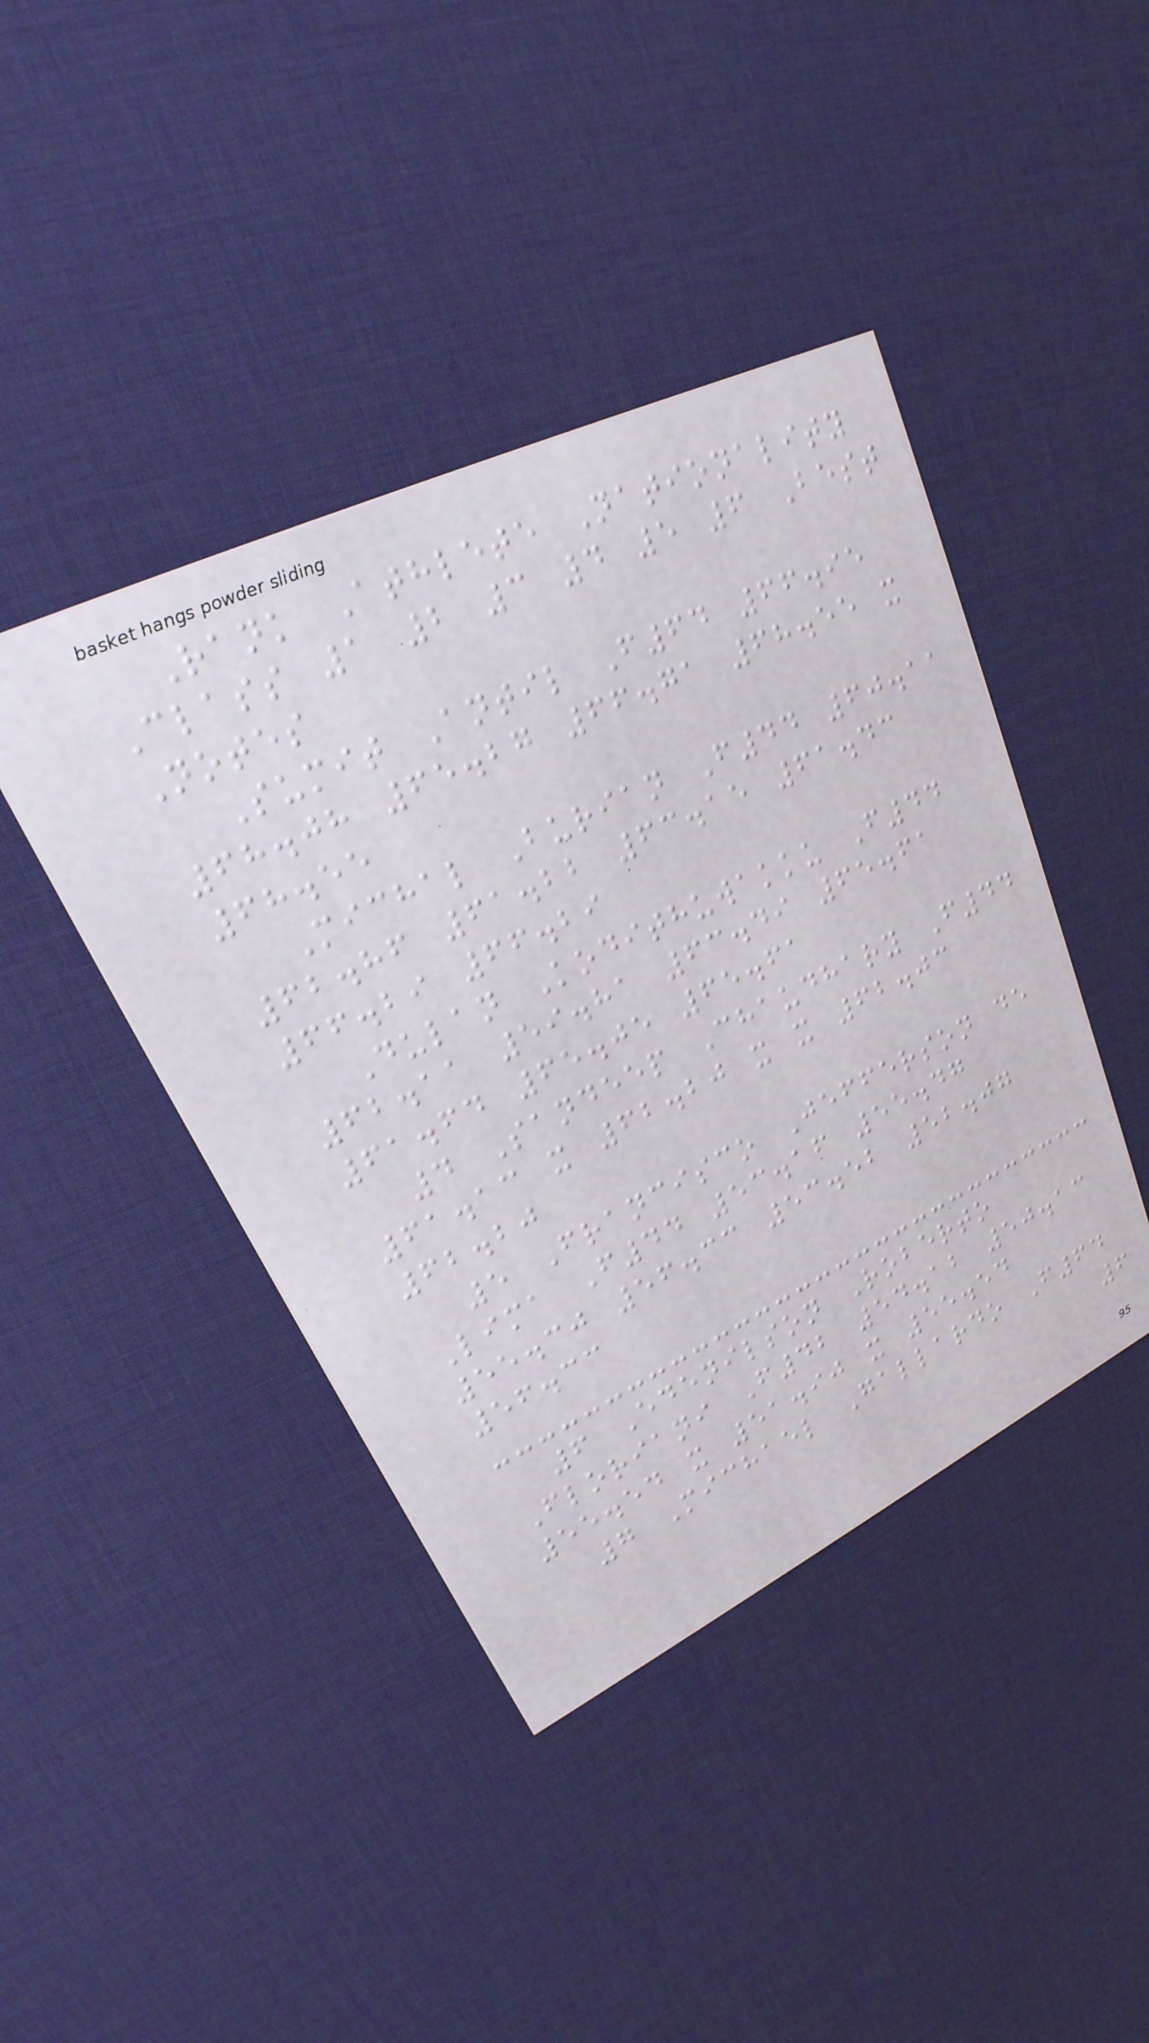Rank Athlete Nationality
Class 1 2 3 4 5 6 Best
Notes
Sumit Antil F64 66.95
68.08 65.27 66.71 68.55 x
68.55
Michal Burian F44 60.11
62.86 61.22 63.15 61.43
66.29 66.29
Dulan Kodithuwakku F44
62.11 59.81 63.49 65.61
61.64 65.05 65.61
4 Sandeep Chaudhary F44
61.13 x 62.20 x x 62.03
62.20
5 Francisco Jefferson de
Lima F44 53.16 55.47
55.30 56.33 53.52 52.07
56.33
6 Edenilson Roberto
Floriani F42 54.12 50.13
55.54 x 51.90 x 55.54
7 Michael Gallardo F64
6
